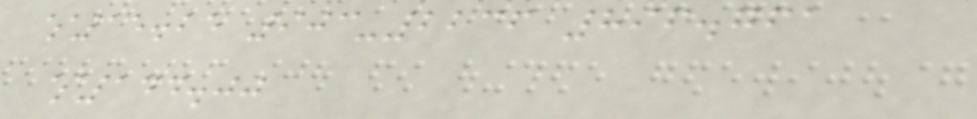$15.25 903-2236 896.761
$144.00
